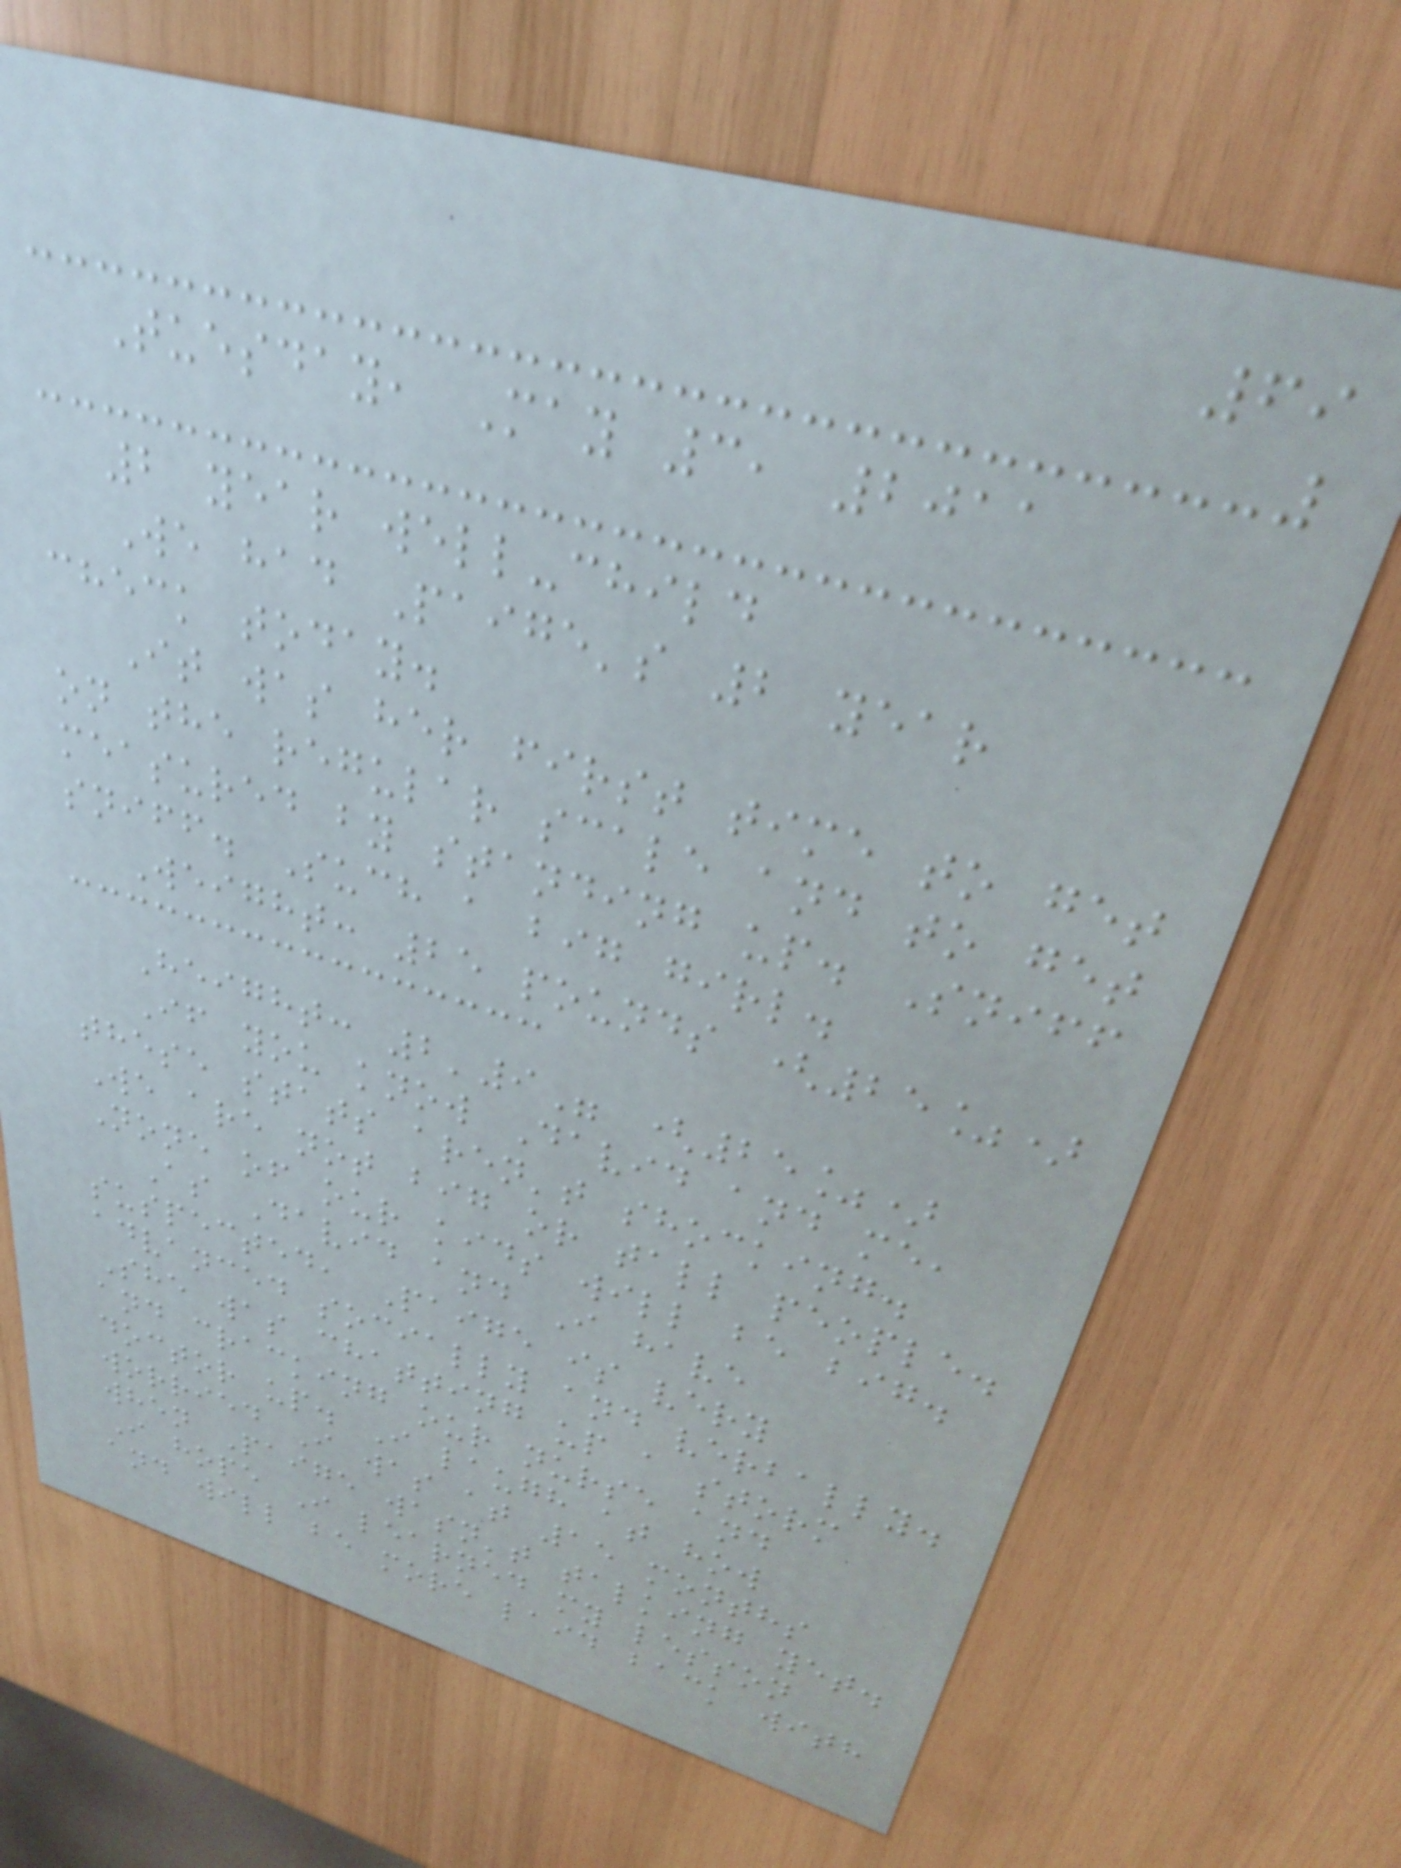69
Tuesday, May 3, 2011
2 year well-child
We had Paige's 2 year
check today.
It was her first time to get
on the regular scale and to get
measured by standing up. Sniff
sniff. Such a big girl.
Weight: 25 pounds (25%)
Height: 2'9" (25%)
If you know David and me,
these stats aren't shocking.
We are not big or tall people.
None of our kids will be big.
As David and I have
suspected, Paige is very
advanced socially and verbally.
She was chatting up a storm
and cracking our nurse and
doctor up. I laugh at how
worried I was at 15 months
when Paige wasn't talking yet.
I hope I learned my lesson
and will be more laid back with
